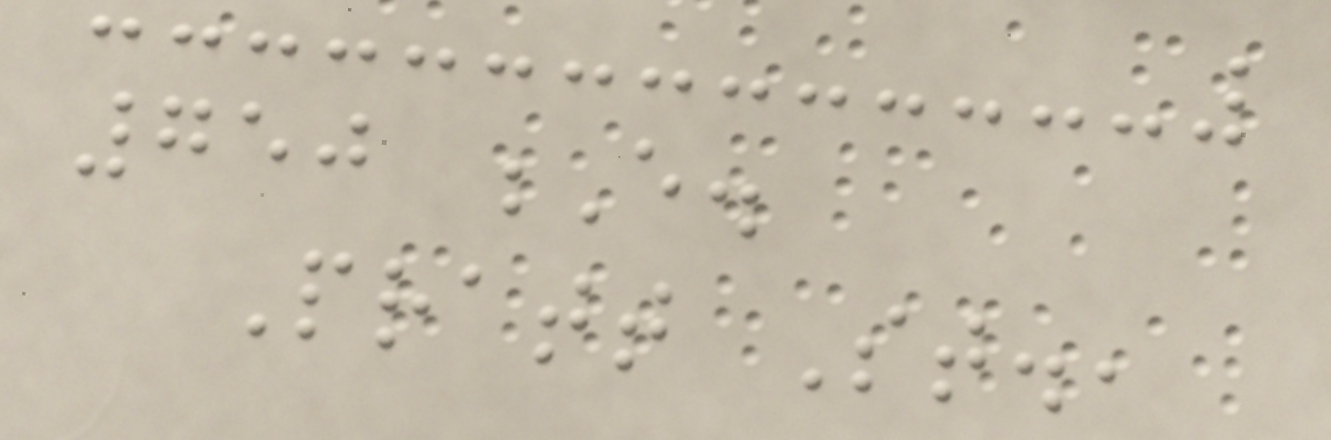750 E.
Pratt St.,
